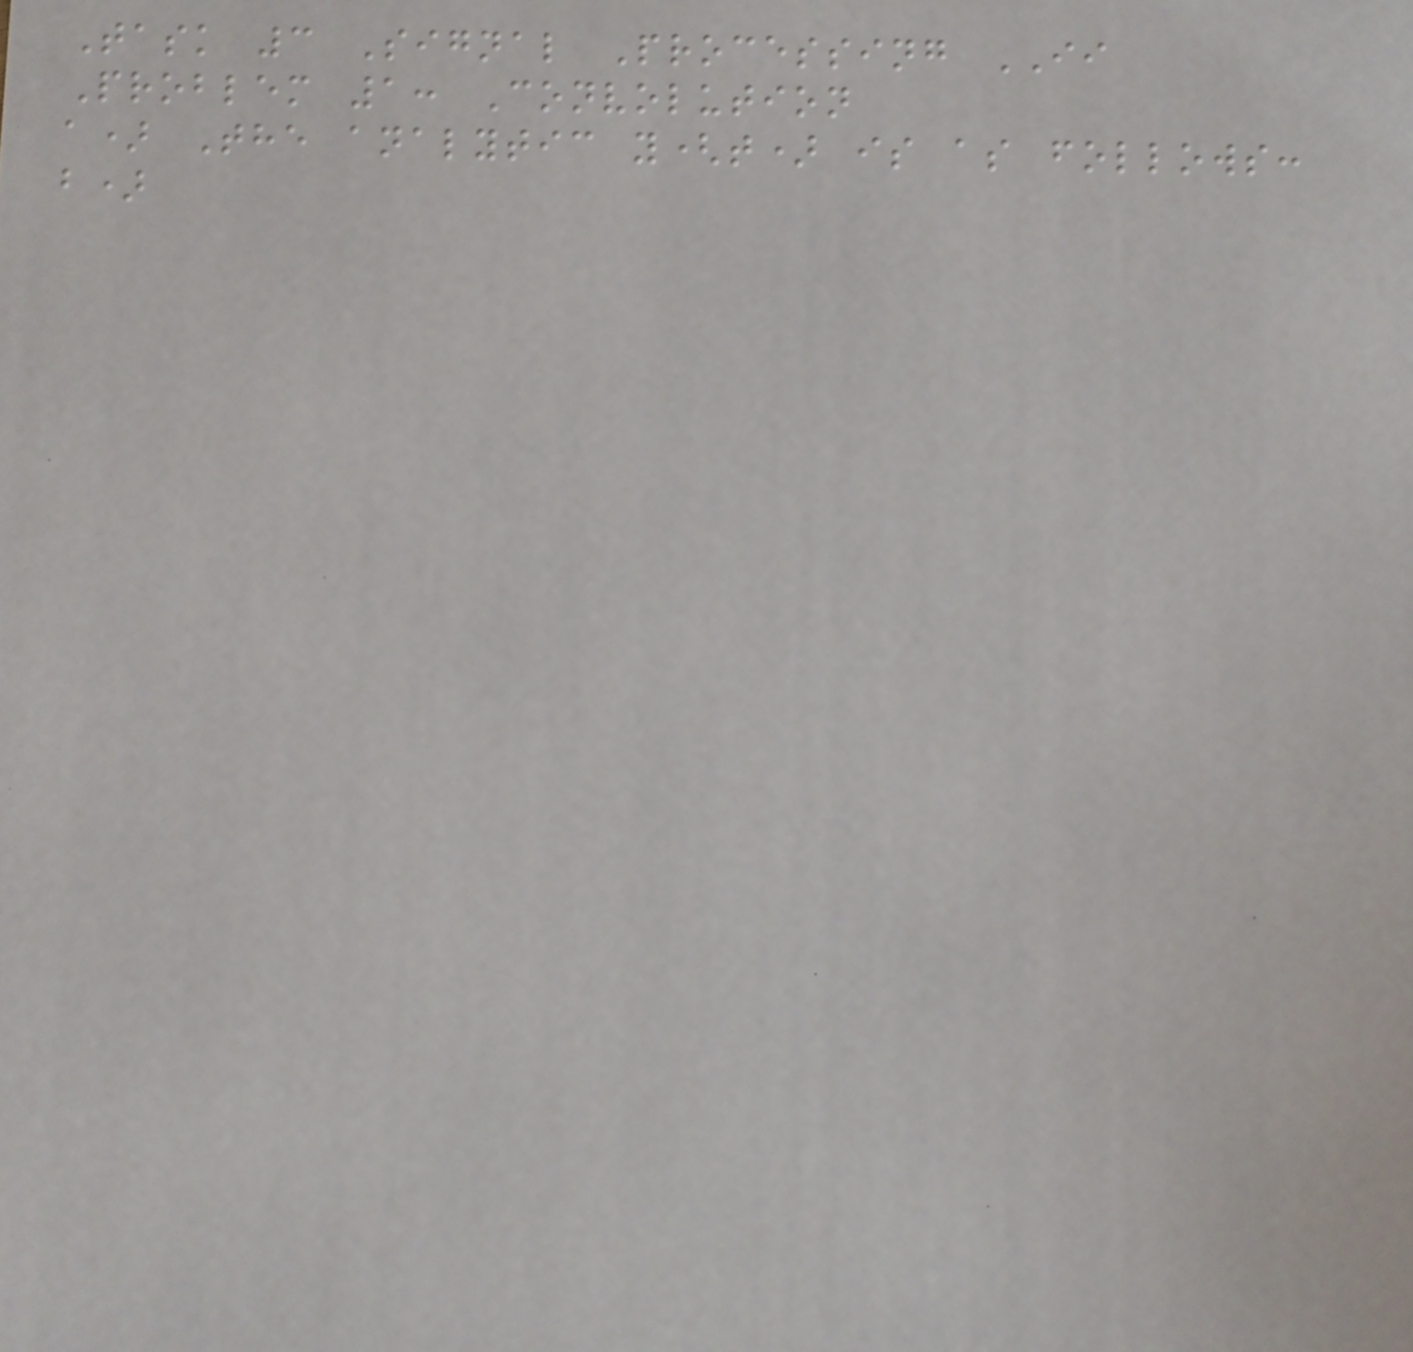Task 3 Signal Processing II
Problem 1: Convolution
a) The analytic y(t) is as follows:
b)
